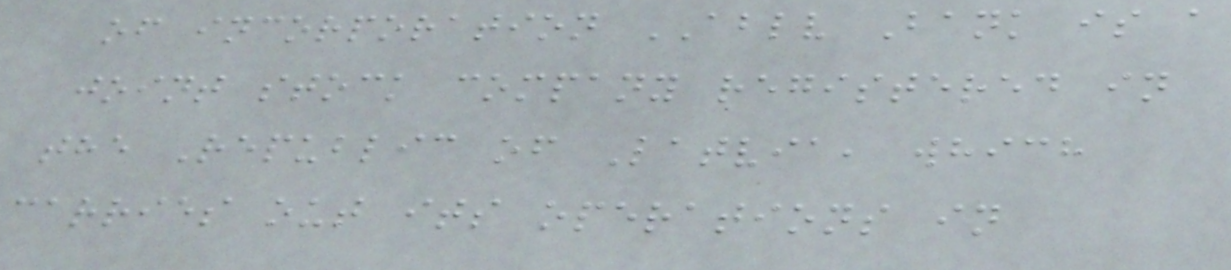of incorporation ABLV Bank is a
joint stock company registered in
the Republic of Latvia, which
carries out its operations in
